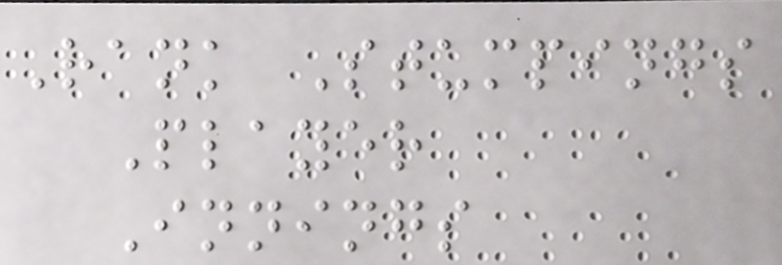Rank Stumpings
Player
Innings
